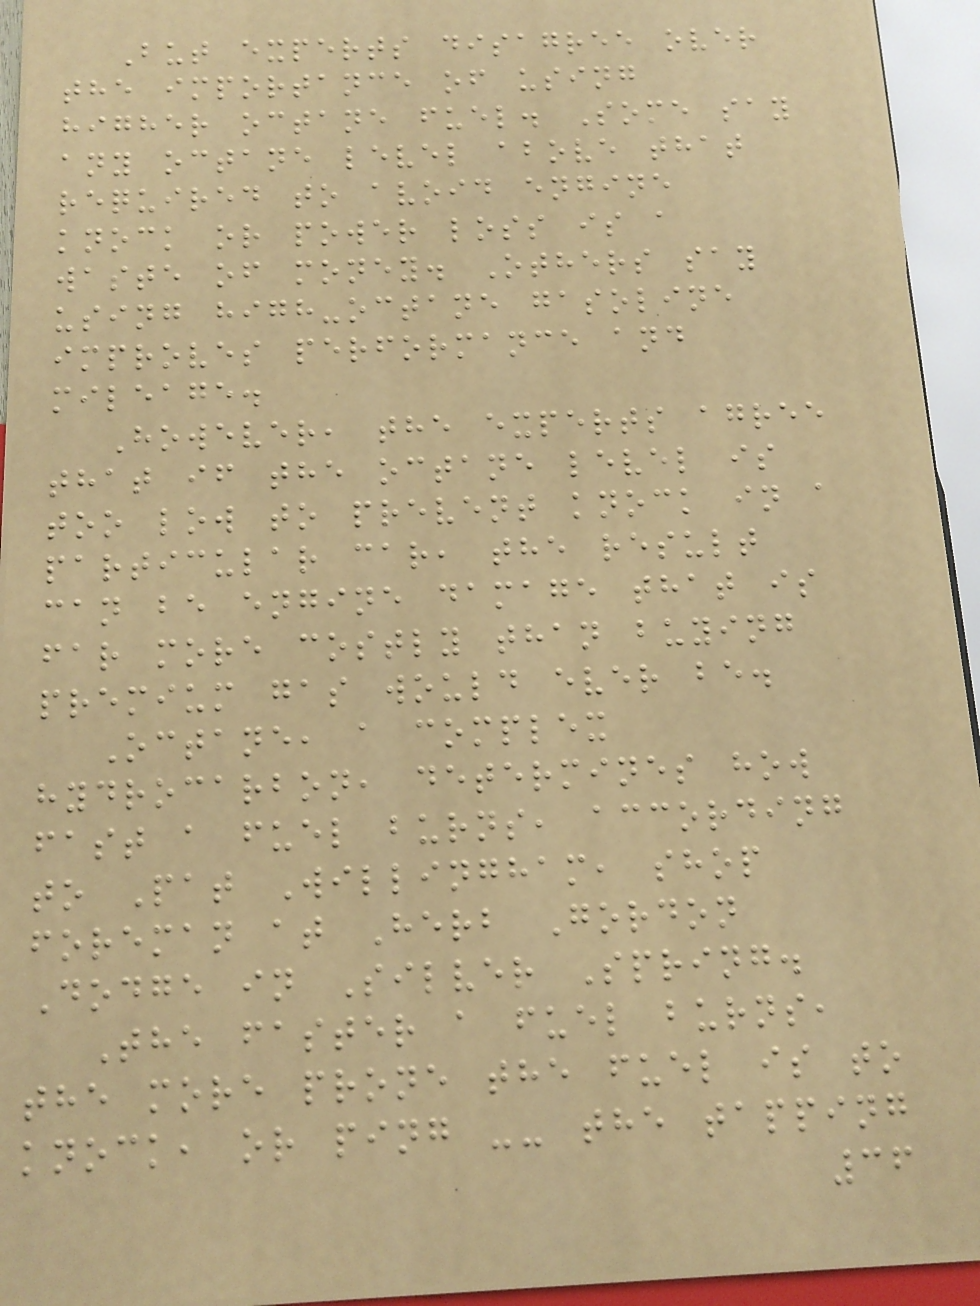But experts disagree over
the importance of using
higher octane fuel. Some say
any octane level above that
required to avoid engine
knock or power loss is a
waste of money. Others say
using high-octane gasoline
improves performance and
mileage.
However, the experts agree
that if the octane level is
too low to prevent knock in a
particular car, the result
can be engine damage that is
far more costly than buying
premium gas would ever be.
Octane, a complex
hydrocarbon, determines how
fast a fuel burns, according
to Pat Willingham, shop
foreman at Herb Gordon
Dodge in Silver Spring.
The faster a fuel burns,
the more prone the fuel is to
knock, or ping -- the tapping
36
